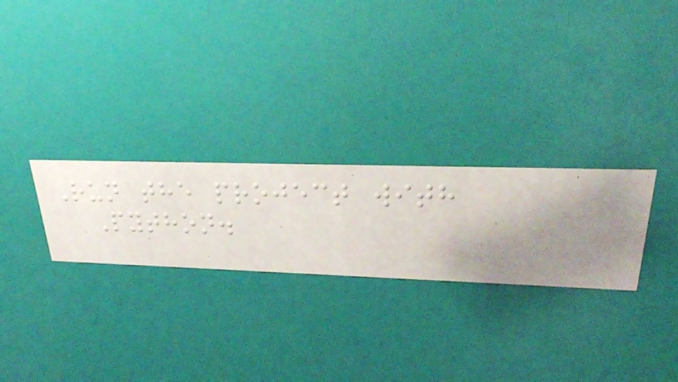Run the project with
Python.
